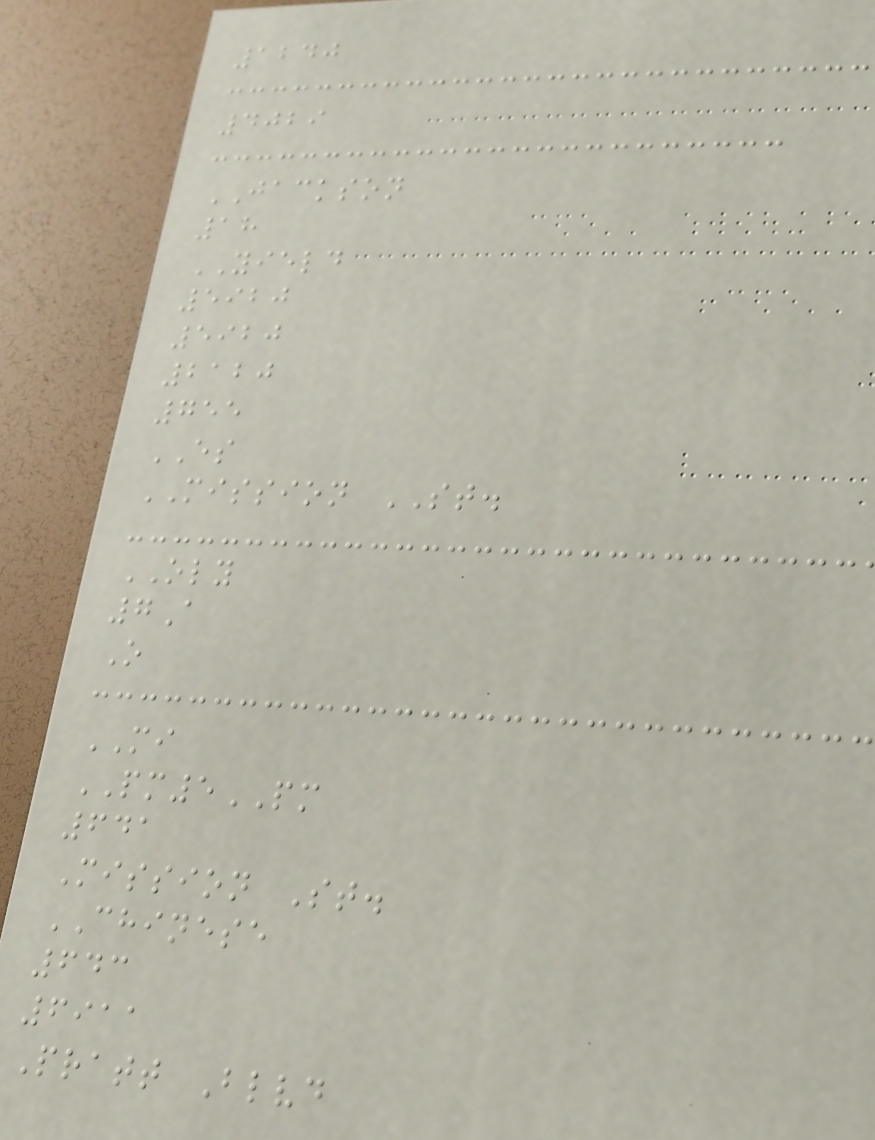1240
4029
JACKSON
18
YIELD
5920
5920
2120
755
ES
MISSION ST.
OLY
7A
O
MI
PM5PM
641
Mission St.
CHINESE
643
6911
Pratt Blvd
